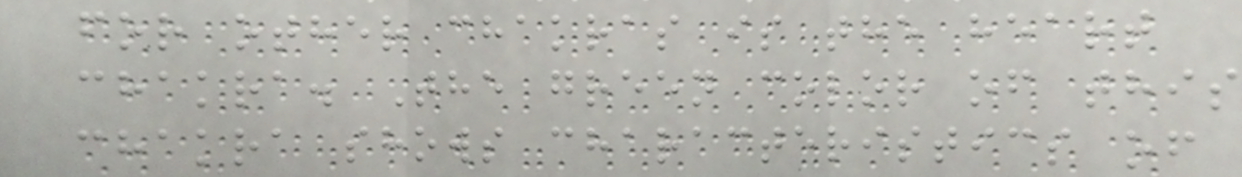for other chakras is the heart
chakra. The green color of this
chakra shows characteristics of
